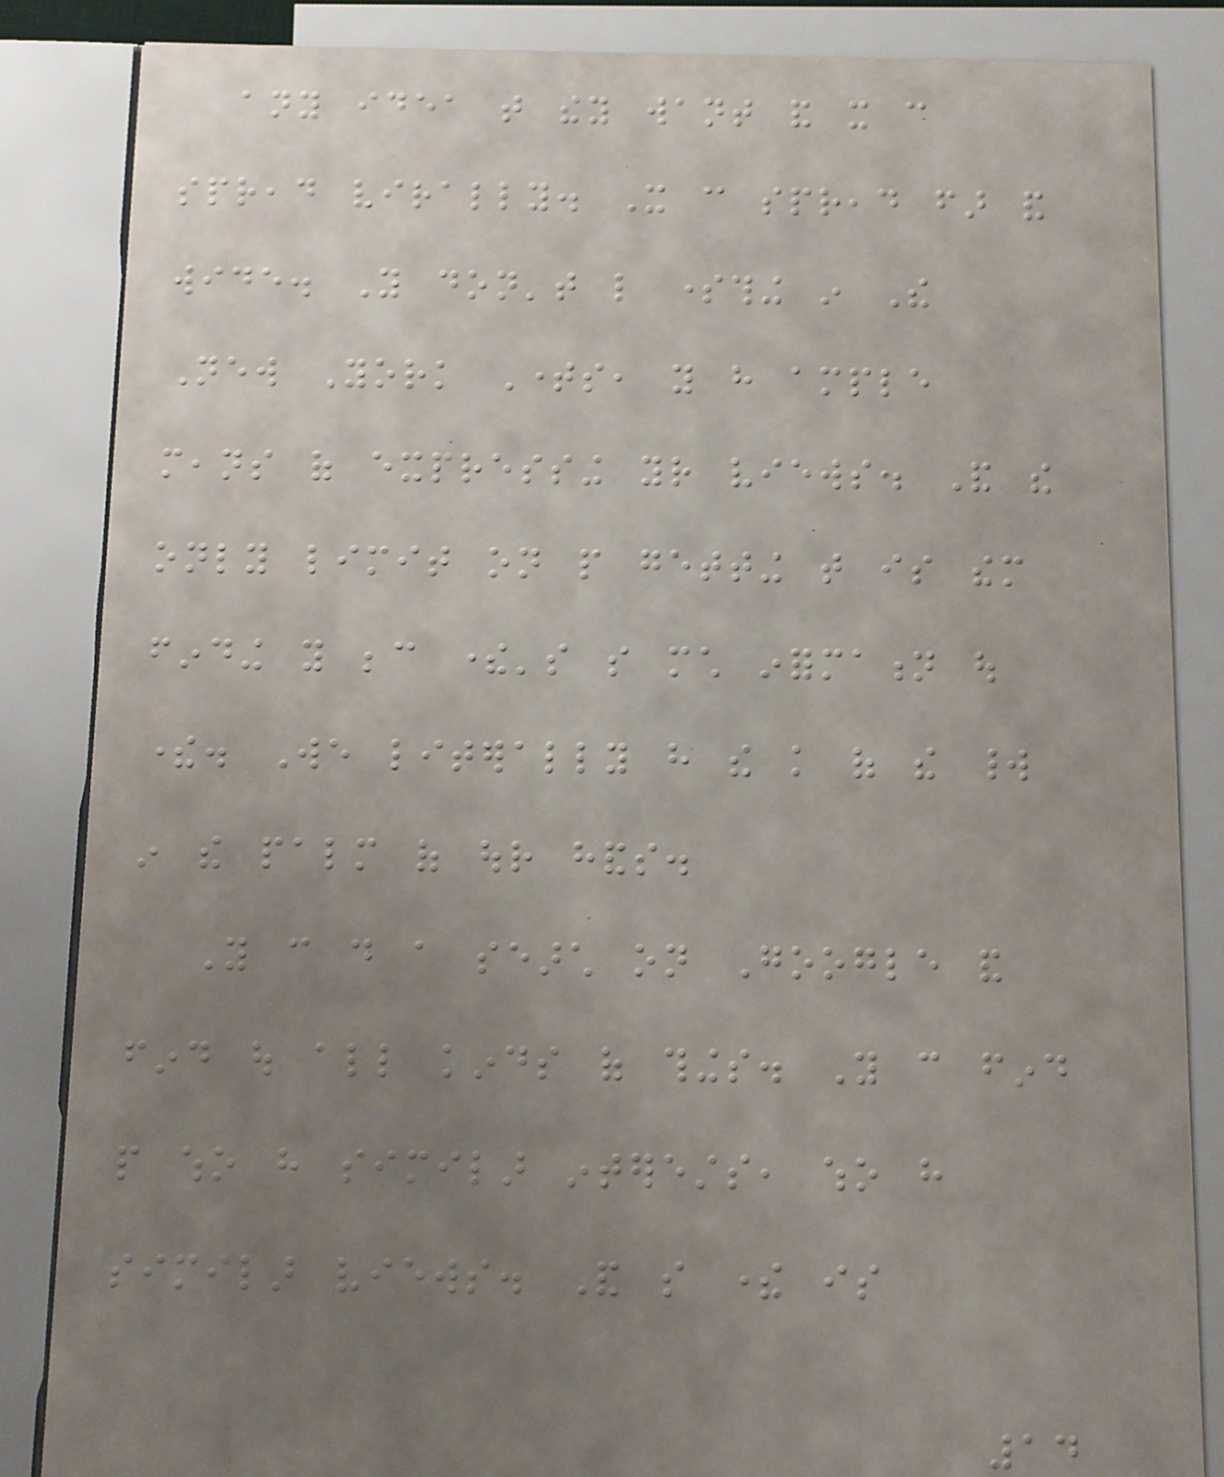any idea that they want and it can
spread virally. It can spread far and
wide. You don't like something in The
New York Times, you have ample
means of expressing your views. And the
only limit on people getting that is them
finding you because there's so much information out
there. We literally have the knowledge of the world
in the palm of our hands.
You can do a search on Google and
find out all kinds of things. You can find
people who have similar interests, who have
similar views. And so there is
14
